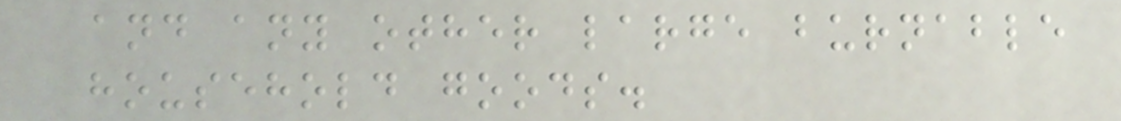and any other large burnable
household goods.
